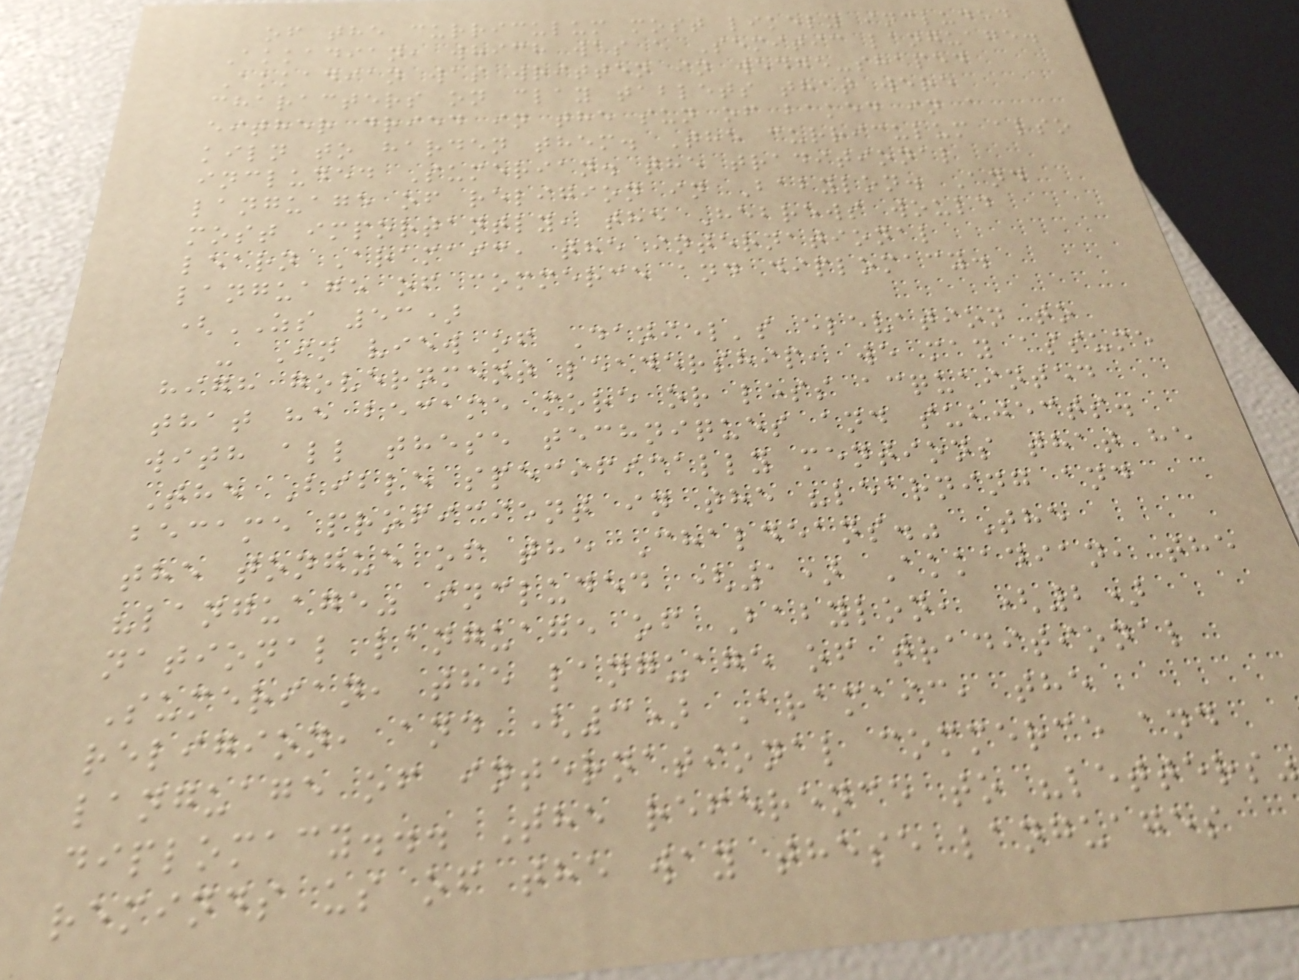of the curriculum most likely included
Akkadian, which was a Semitic language.
Akkadian was written in wedge-shaped
characters on clay tablets that were
either dried in the sun of baked in a
kiln to harden them. The curriculum also
included Sumerian. the traditional
language of religion in Babylon. And
most importantly, the Hebrews would
learn Aramaic, the international
language of commerce and diplomacy.
(ZS 53)
- In view of Daniel's elevation to
high government leadership, we may assume
that he became more or less acquainted
with all these techniques and subjects.
The Bible specifically mentions that he
became proficient in the "learning and
the tongue of the Chaldeans." The
"language" included (1) Akkadian, the
national language of Babylon, (2)
Sumerian, the language of traditional
religion, and (3) Aramaic, the
language of international commerce and
diplomacy... The reference to "letters"
reminds us of the way these languages
